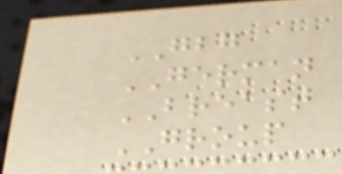GBG
GERMAN
BREAST
GROUP
